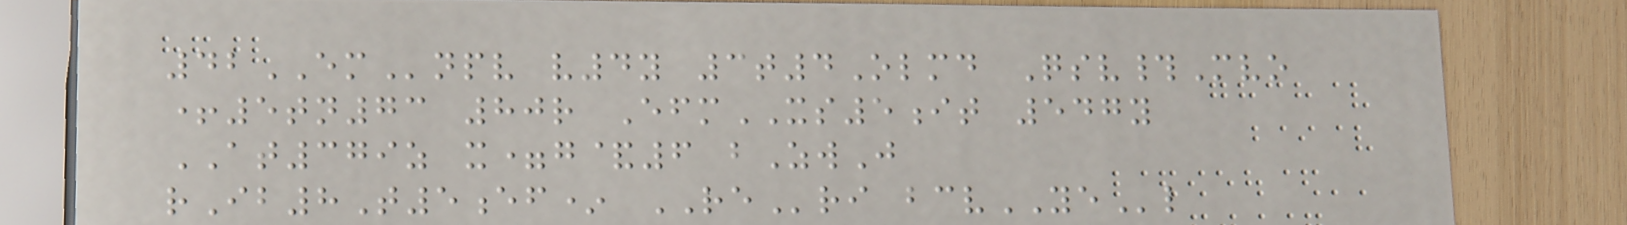42EMnpv v4y 3t4Olmd Qsv#Mvo
+5tn73 80r EfmXS5it 547y
AT379z x=g&6 bZwJ
rIb8T5ef* REri bcvYEl
